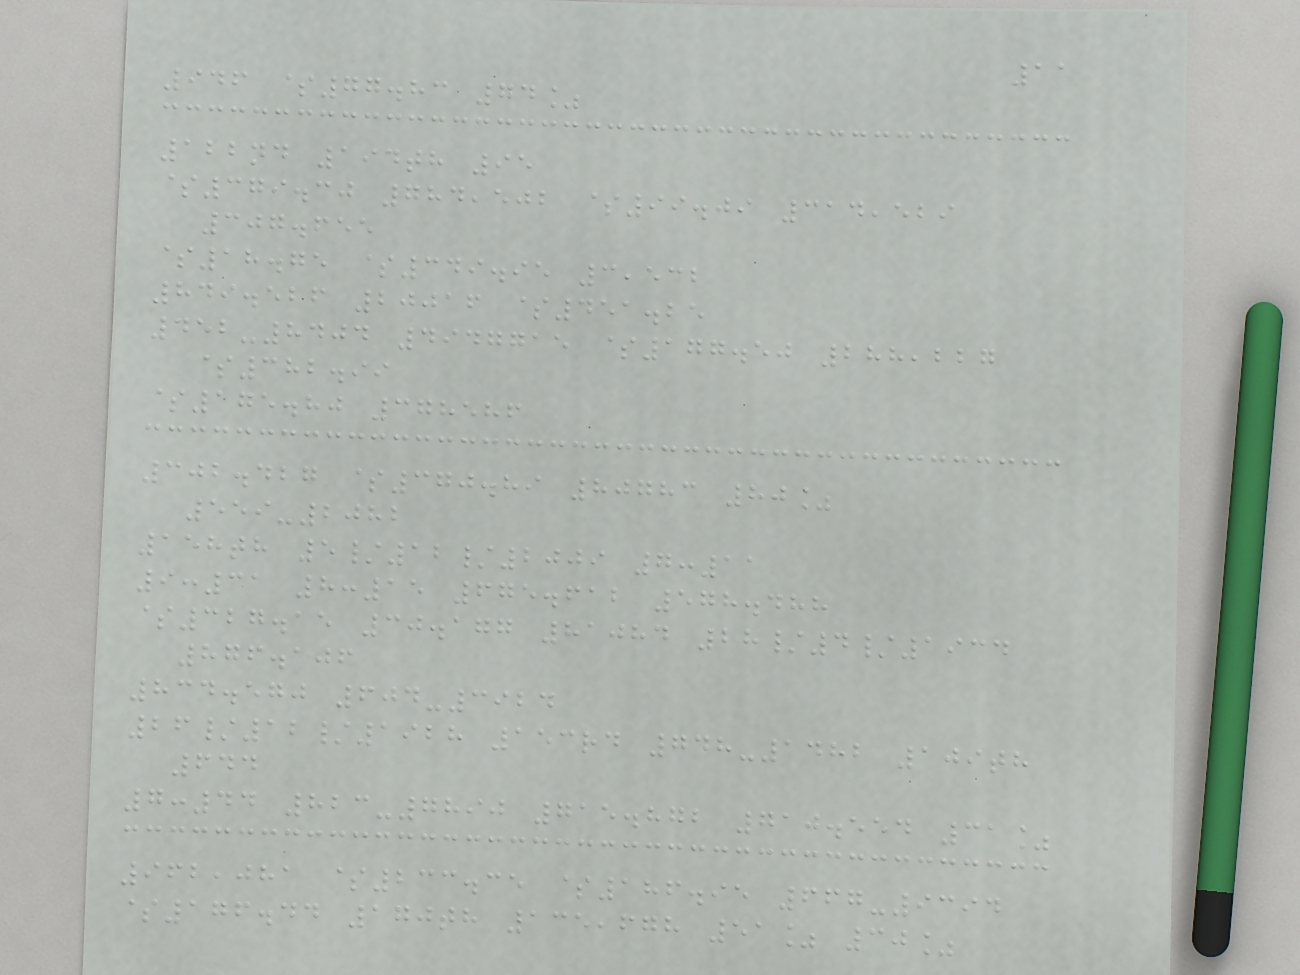11
946 $77.83 74%
122nd 194th 95
$379.30 784,502 $99.09 314,529
307.655
$18.75 $349.95 3,532
849.526 20016 $451.25
452-8404 4947715 $177.50 288,227
$382.99
$175.80 378586
302.427 $370.89 80783 80%
559-2082
158th 5/12/2009 7:11
9:31 8:15 675.612 578.488
$327.15 30.177 81084 28/4/1934
876.106
834.570 604-3924
26/12/1928 153rd 748-1482 109th
644
7:44 823-7890 715.872 710.554 31%
962,081 $233.35 $186.95 667-9394
$176.44 170th 135,678 51% 30%
